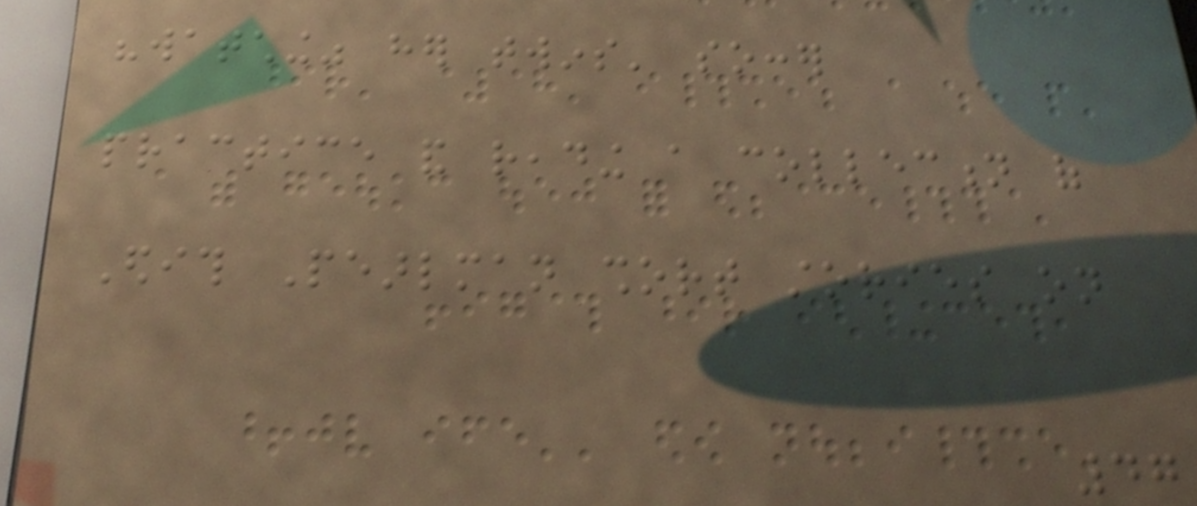"watching" her twins' soccer
practice and reading a collection of
Edith Pearlman short stories on
47
